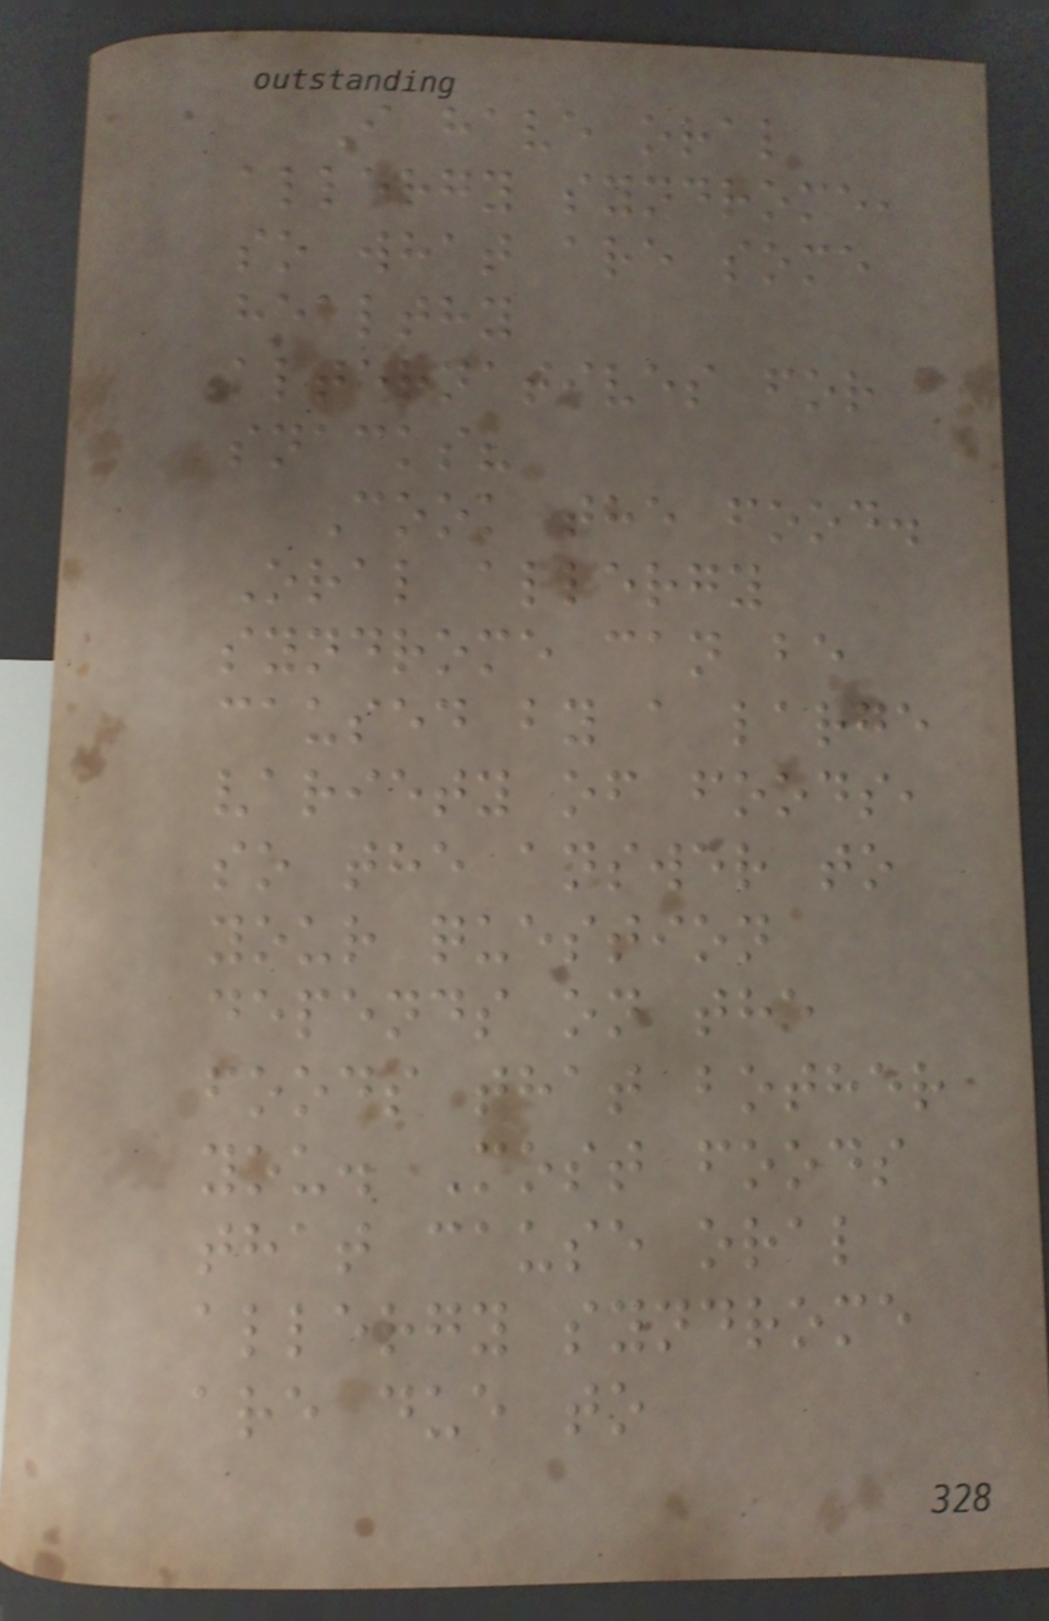I have oral
allergy syndrome,
so what are some
healthy
alternatives for
snacks?
Cook the food.
Oral allergy
syndrome can be
caused by a large
variety of foods,
so the answer to
your question
depends on the
foods that bother
you. Most foods
that cause oral
allergy syndrome
are due to
